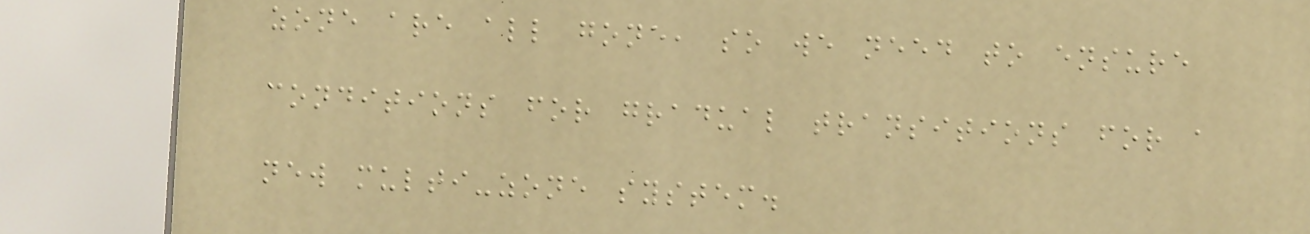zone are all gone, so we need to ensure
conditions for gradual transitions for a
new multi-zone system.
